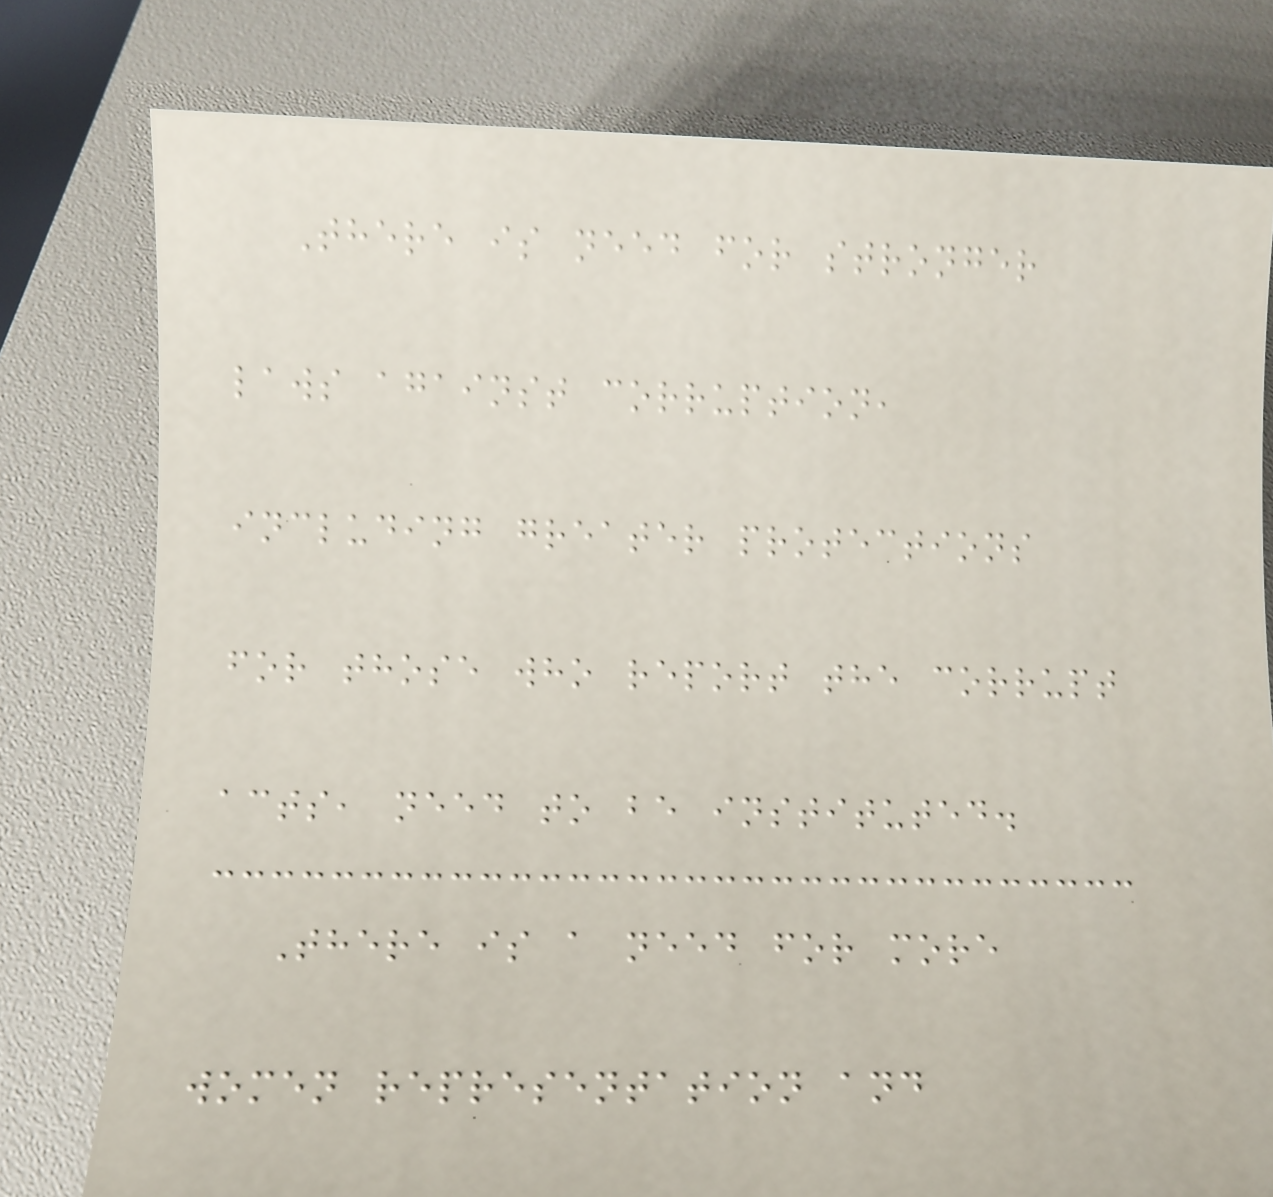There is need for stronger
laws against corruption,
including greater protections
for those who report the corrupt
acts, need to be instituted.
There is a need for more
women representation and
